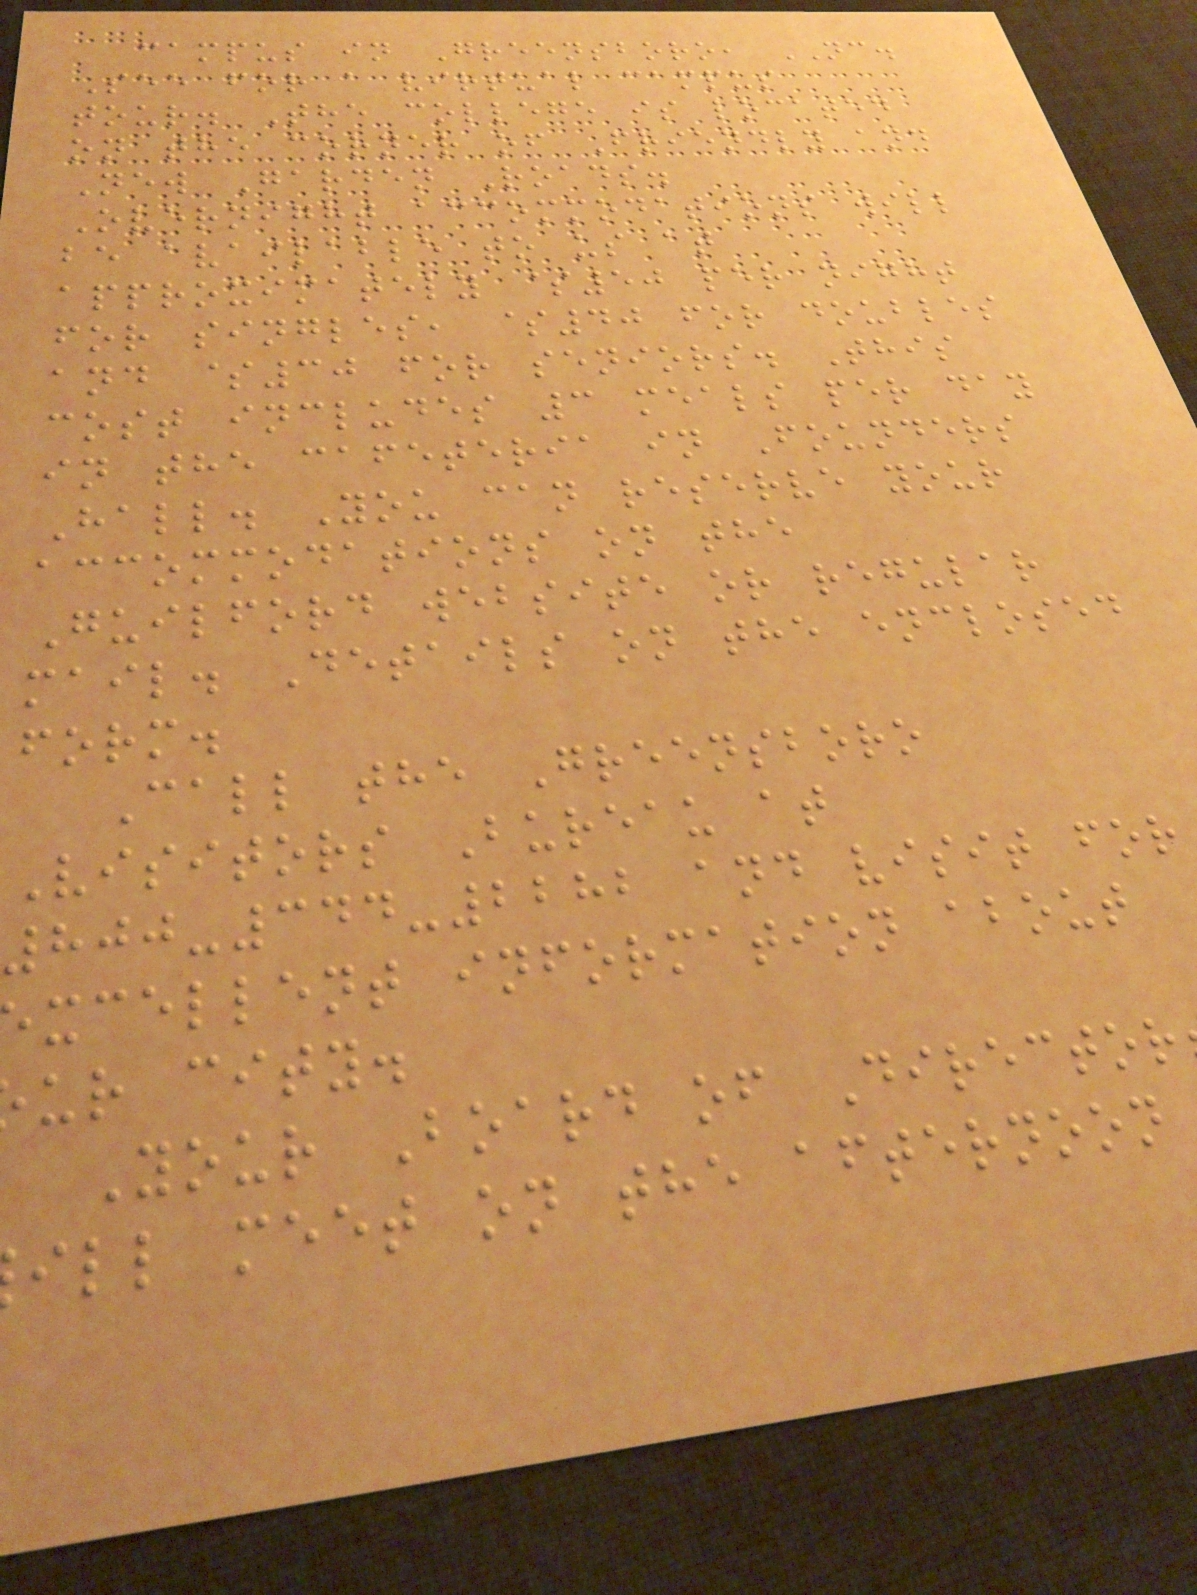campus in Greensboro, NC.
See for a virtual campus
tour. The college is located
on the corner of Friendly and
New Garden Roads.
Overnight accommodations will
be available to us at
approximately $50 per night
for singles, $40 for doubles
and $30 for seniors. This
cost includes 3 meals per day
in the cafeteria in Founders
Hall. You can reserve your
accommodations on the
Guilford website or regular
mail. Details on the enclosed
form.
Call the Greensboro
Visitors Bureau at
800-344-2282 and visit for
xcellent information about
ur city.
Your Board of Director
ill meet on the afternoon
